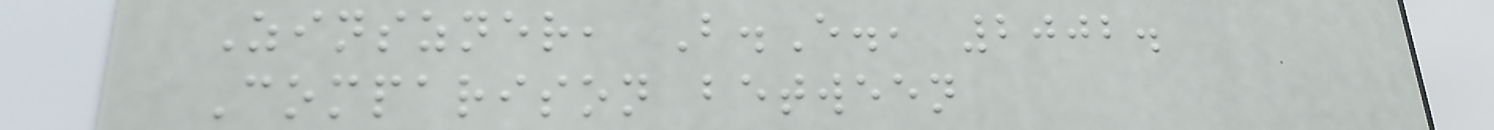Zinszner, B.E., 2002.
Comparison between
